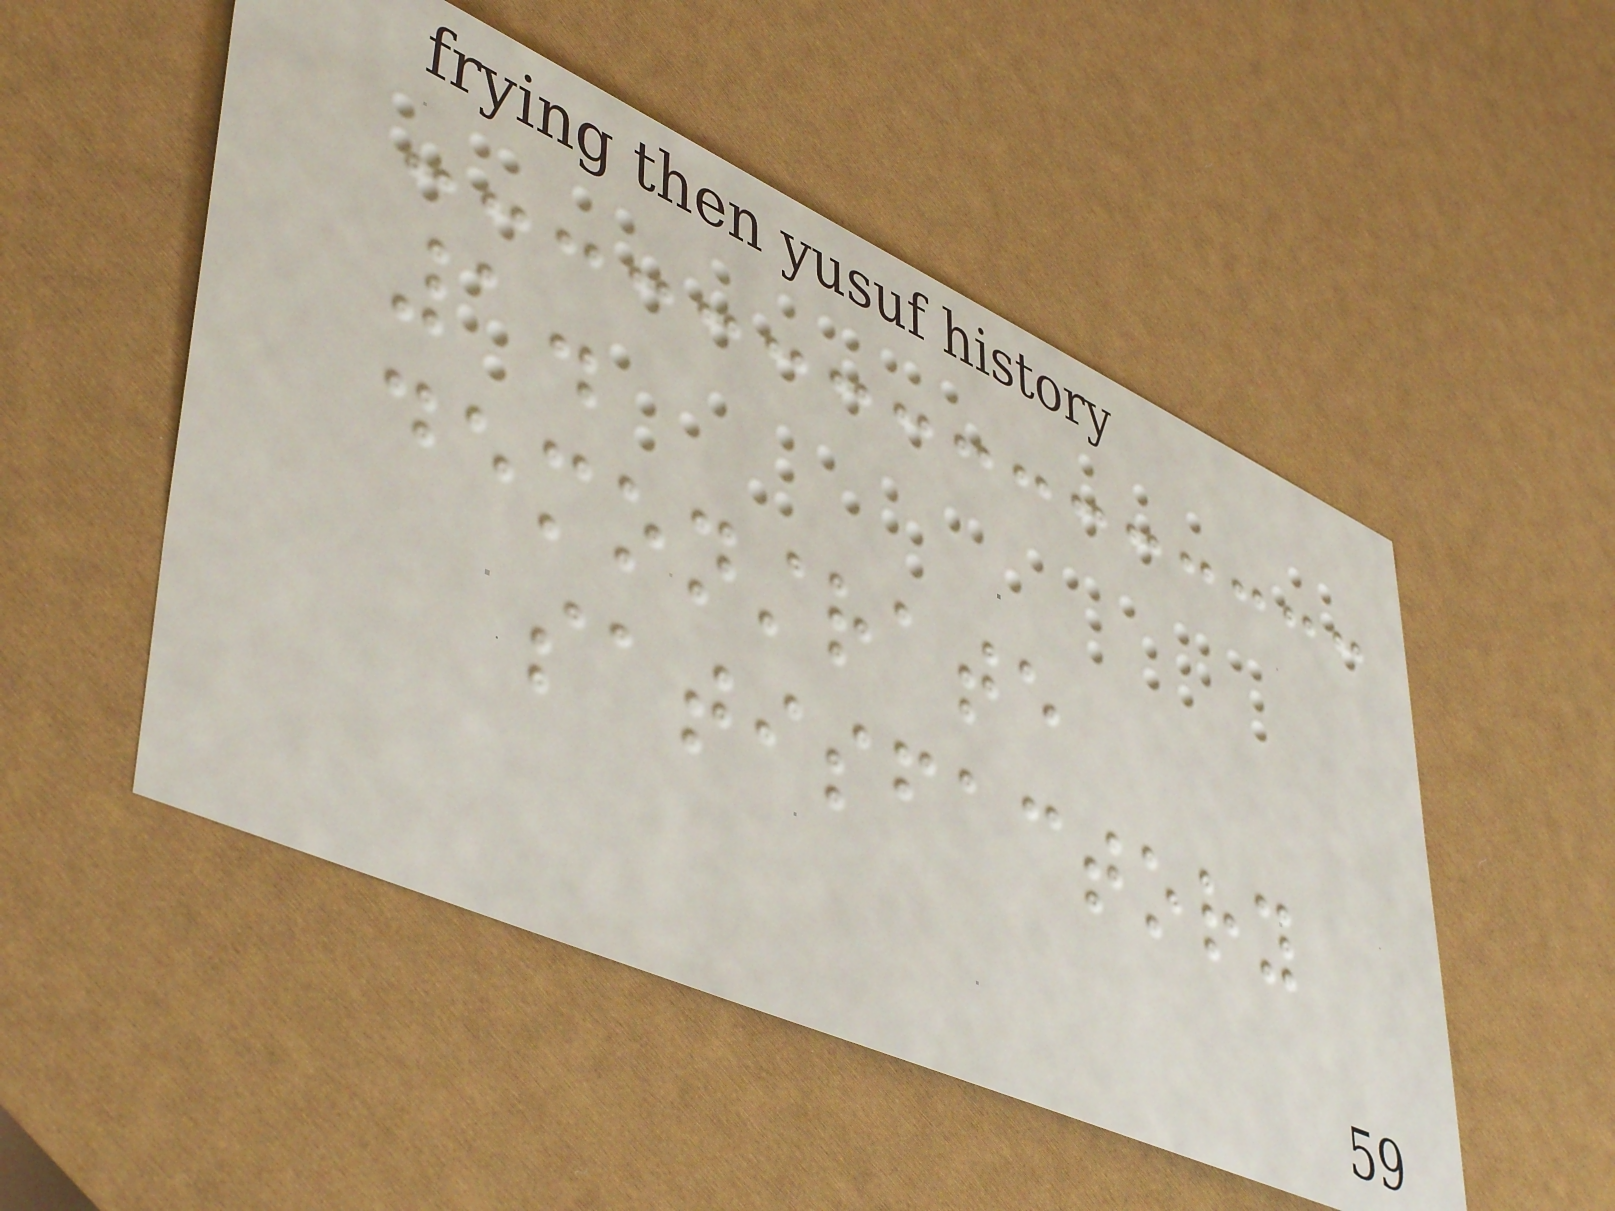1.
demonstrate
satisfactory
